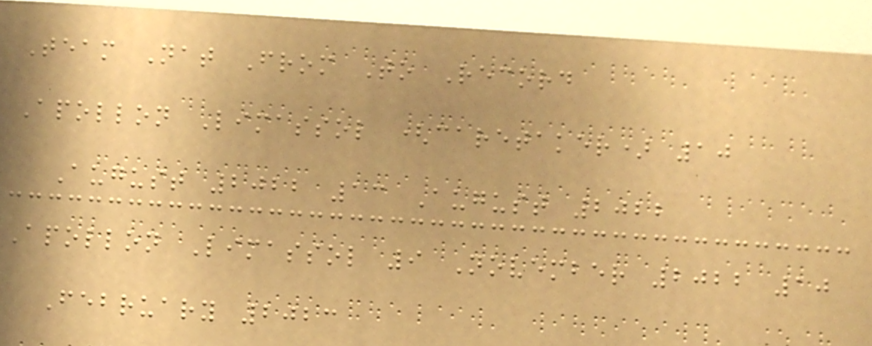Team Nat From To Record
Apollon Limassol (caretaker) 10
August 2022 13 August 2022
Apollon Limassol 9 November 2022 10
February 2023
